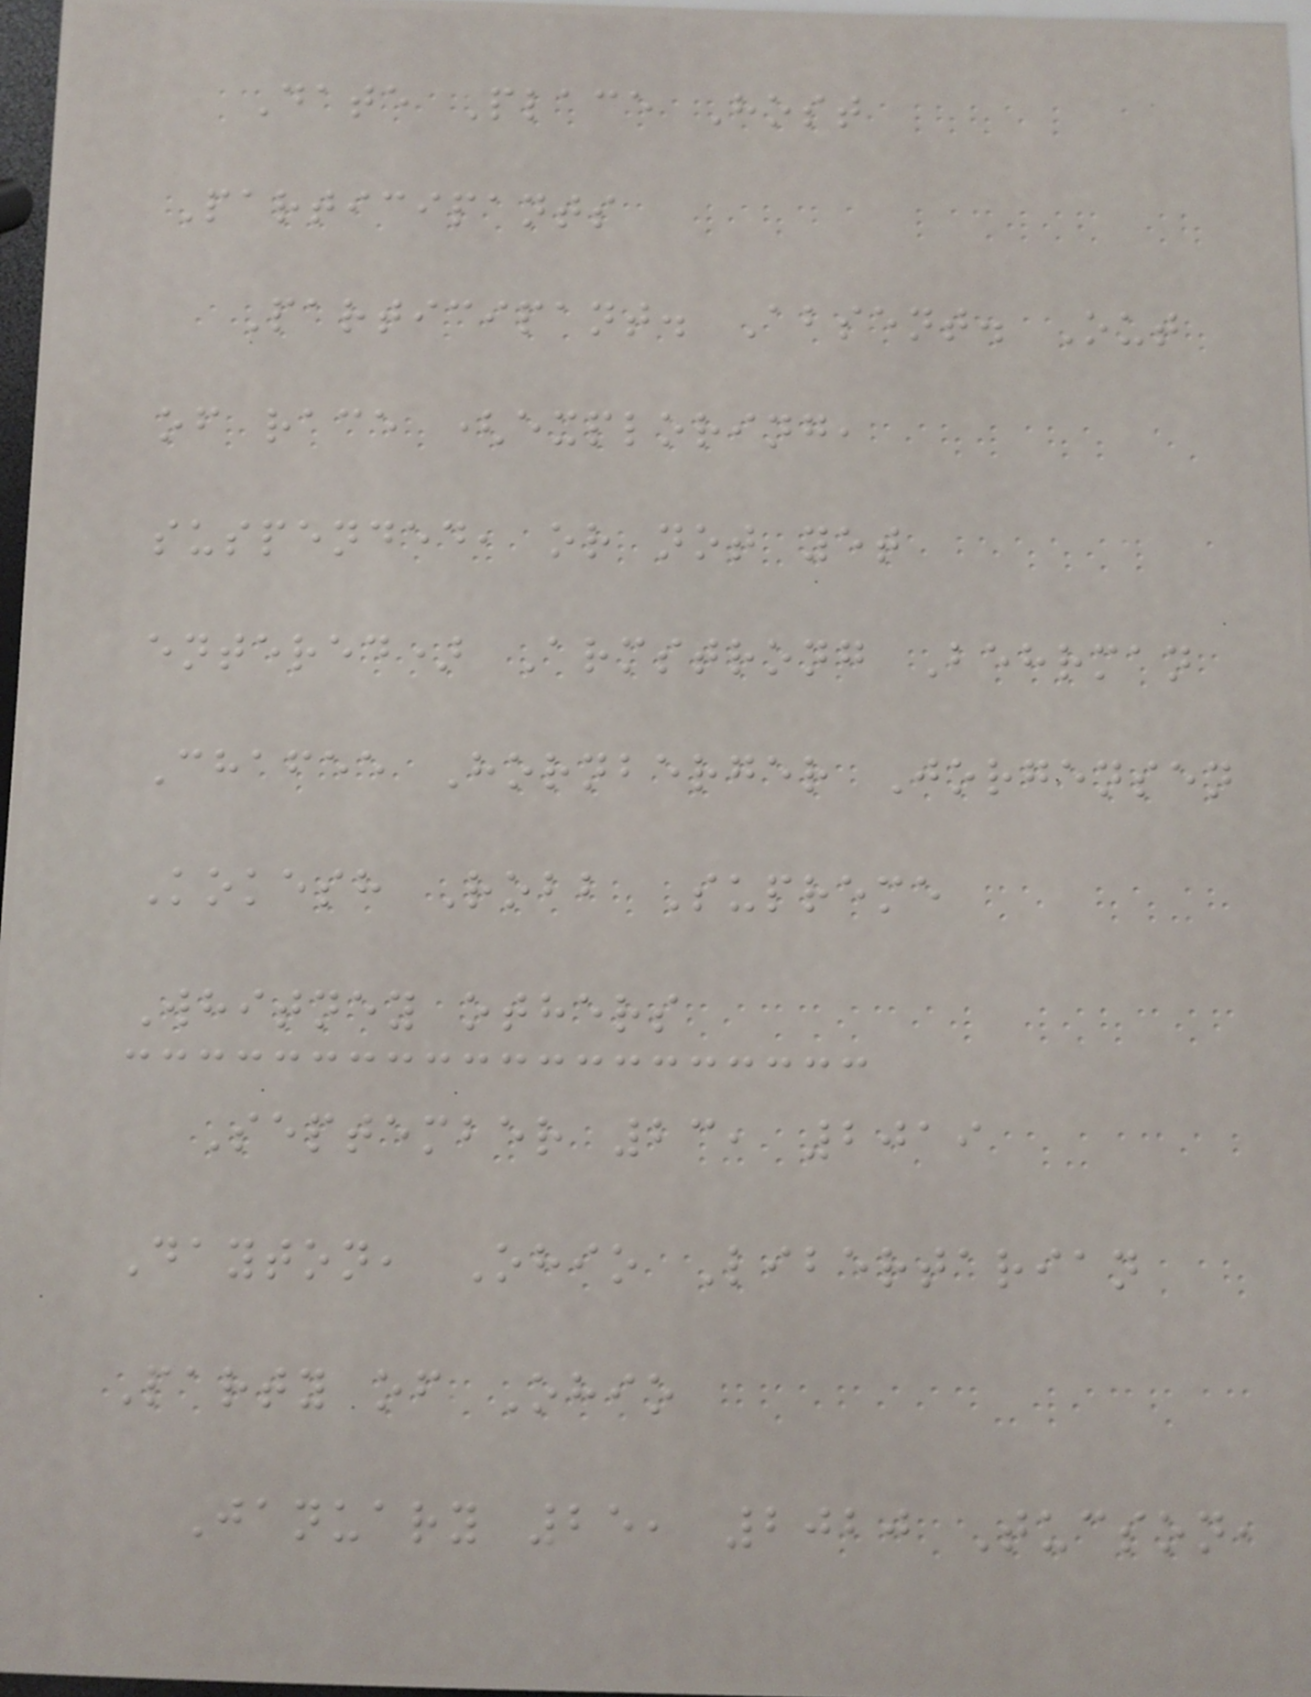Date Place Host
Participants
Participant. Absent. Out
of race (exploring,
suspended, or not yet
entered) Armstrong Behrman
Chafee Hornberger Jorgensen
Kokesh Robb Supreme
Whitney others
September 23, 2019
Dayton, Ohio Libertarian
Party of Ohio
January 25, 2020 Tucson,
